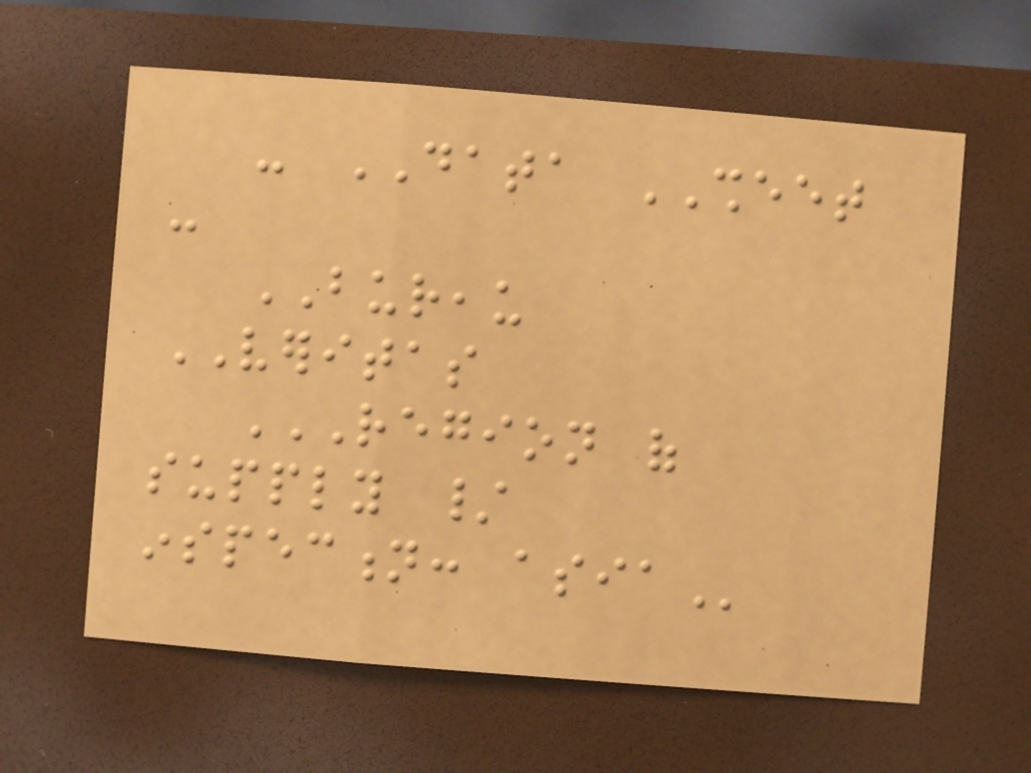- DATA SHEET
-
BUREAU
VERITAS
REGION OF
SUPPLY /
INSPECTION: ASIA
